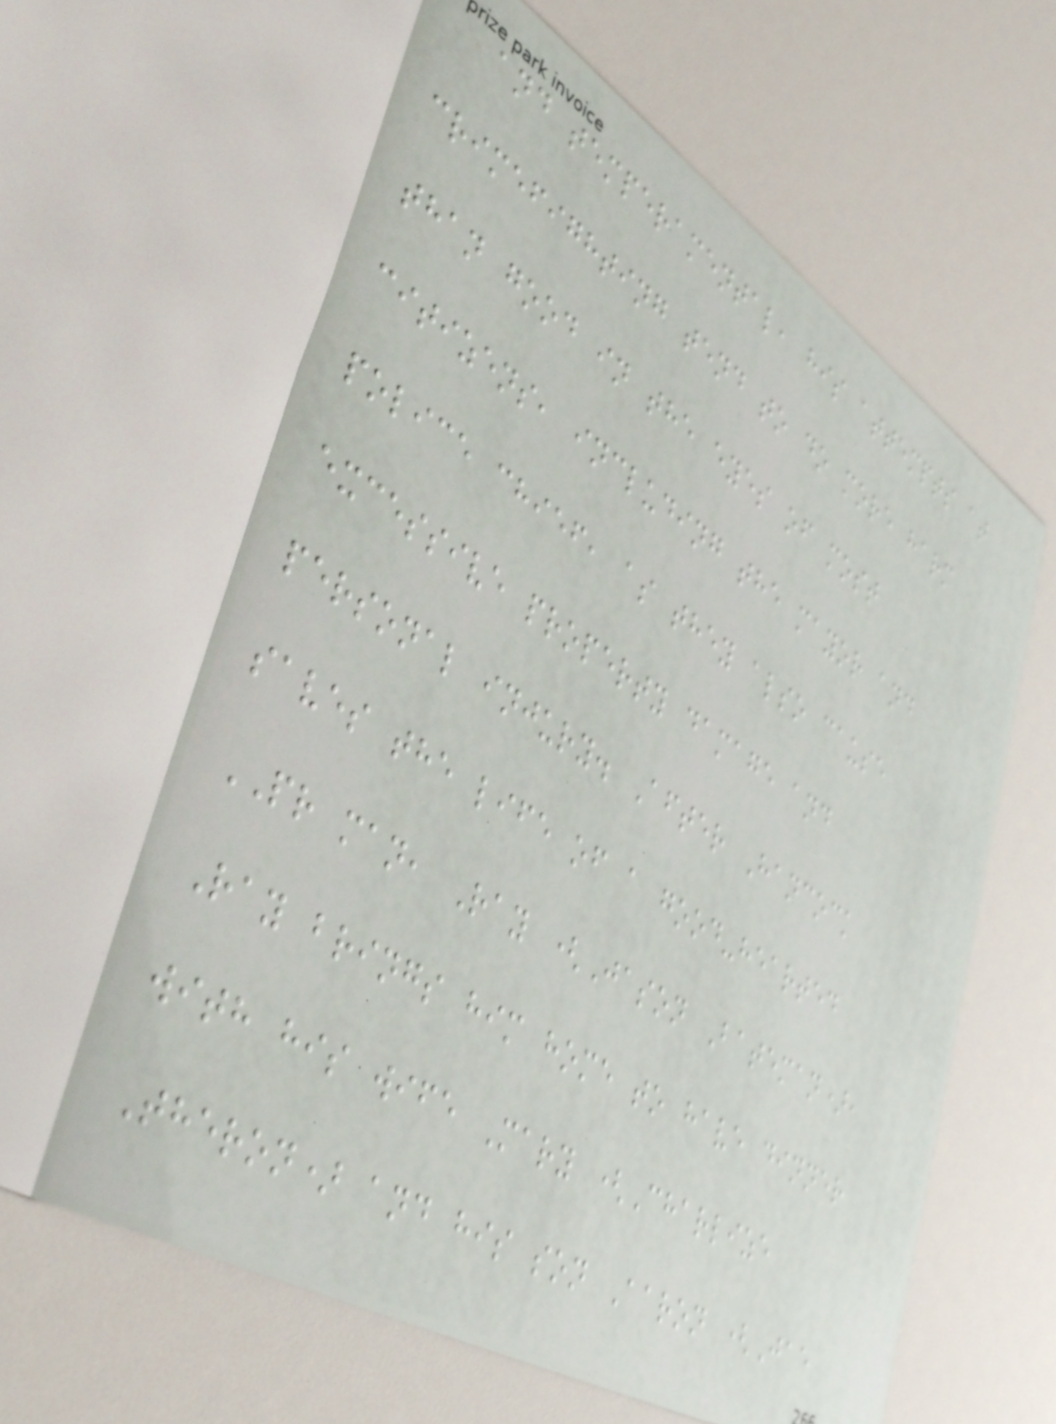and temperamental, his attempts at
crimefighting tend to do more harm
than good in the eyes of most
citizens, including the mayor and
police chief, as they also cause
excessive property damage and
personal injury. After Hancock
saves the life of a good-hearted
PR man, Ray (Jason Bateman),
Ray brings him home to have dinner
with his wife Mary (Charlize
Theron) and his son Aaron (Jae
